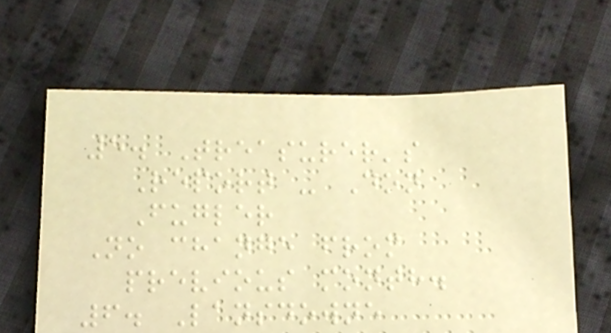5. Treasurer's
Report - Don
Fugler
No change from
previous month.
6. Lansdowne
